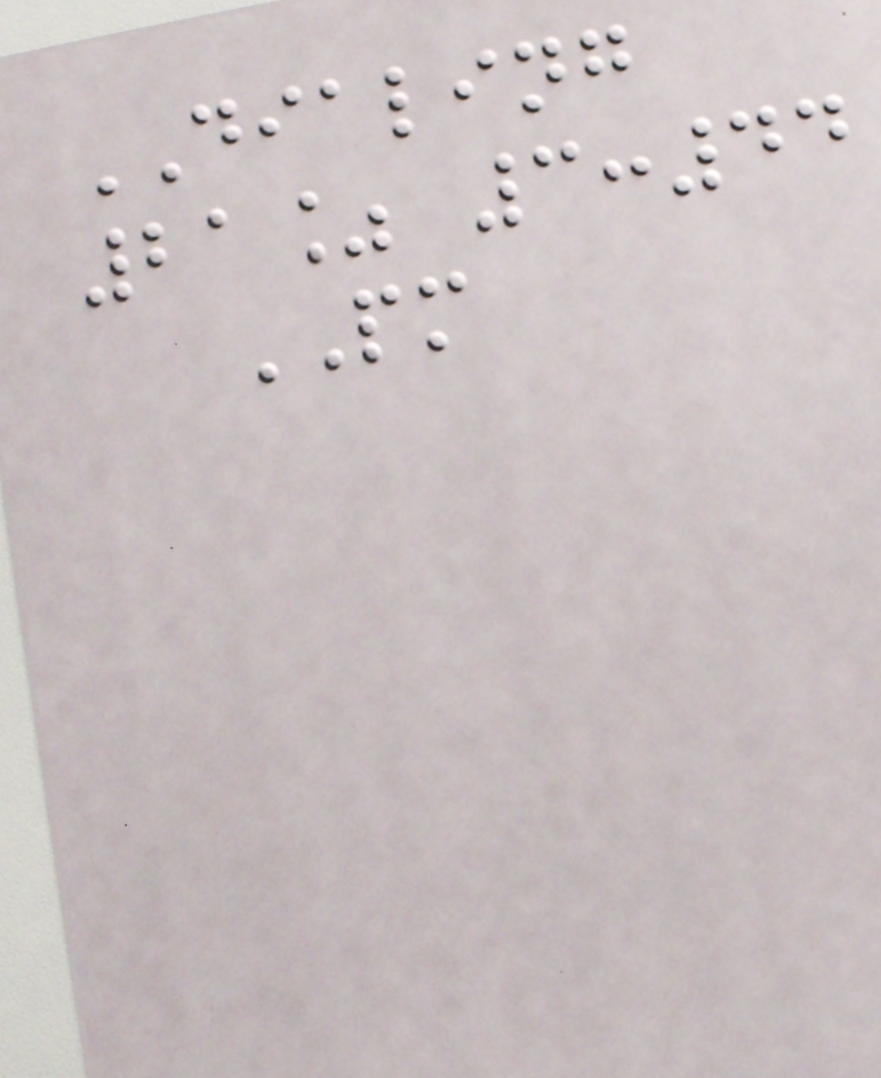DIALING
21% 3:44
PM
